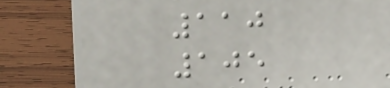110
105
